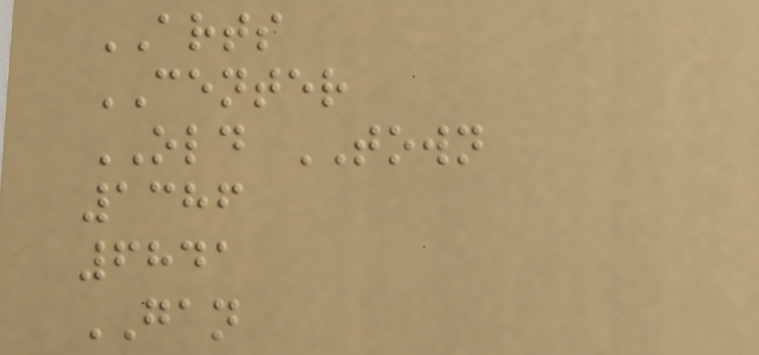ARTS
CENTER
OLD TOWN
1386
6841
GAN
